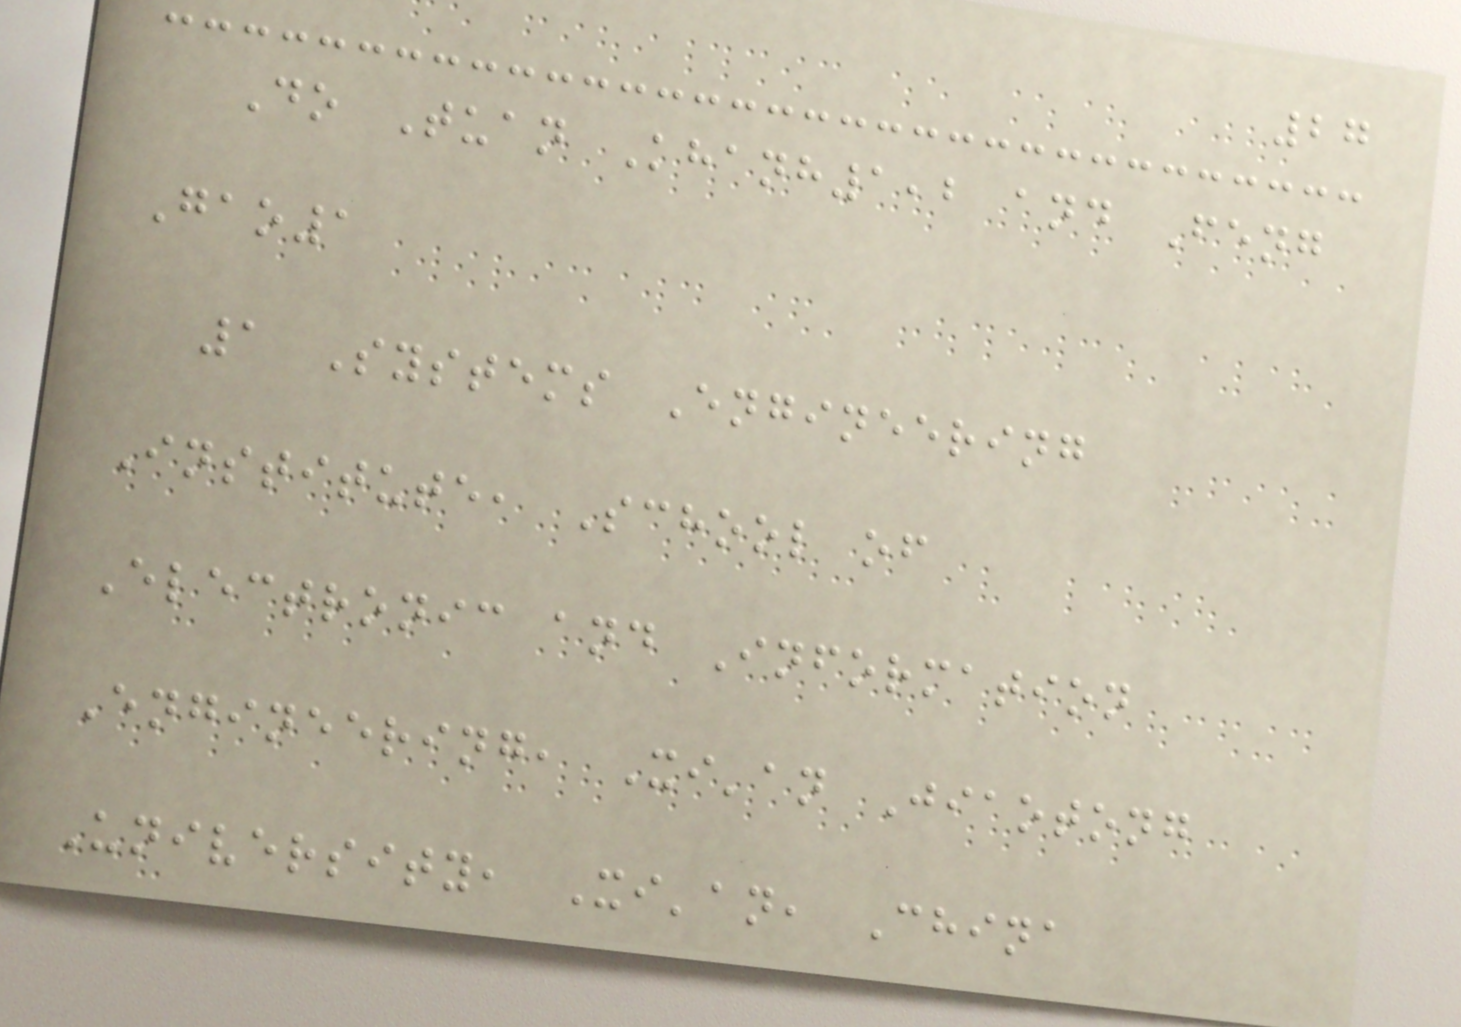27
Do Tuan Khanh1,2 and Feng
Gao1
1 Systems Engineering
Institute, School of
Electronic and Information
Engineering, Xi'an Jiaotong
University, Xi'an, China
